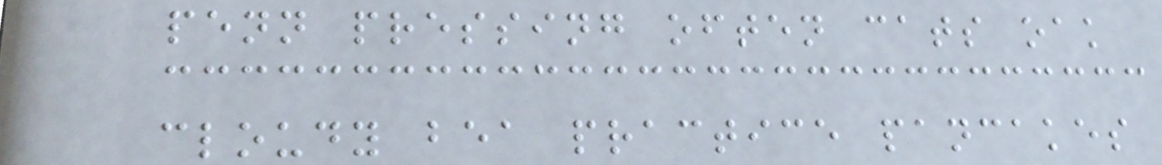penn pressing often cats oak
cloudy bea practice pancakes
